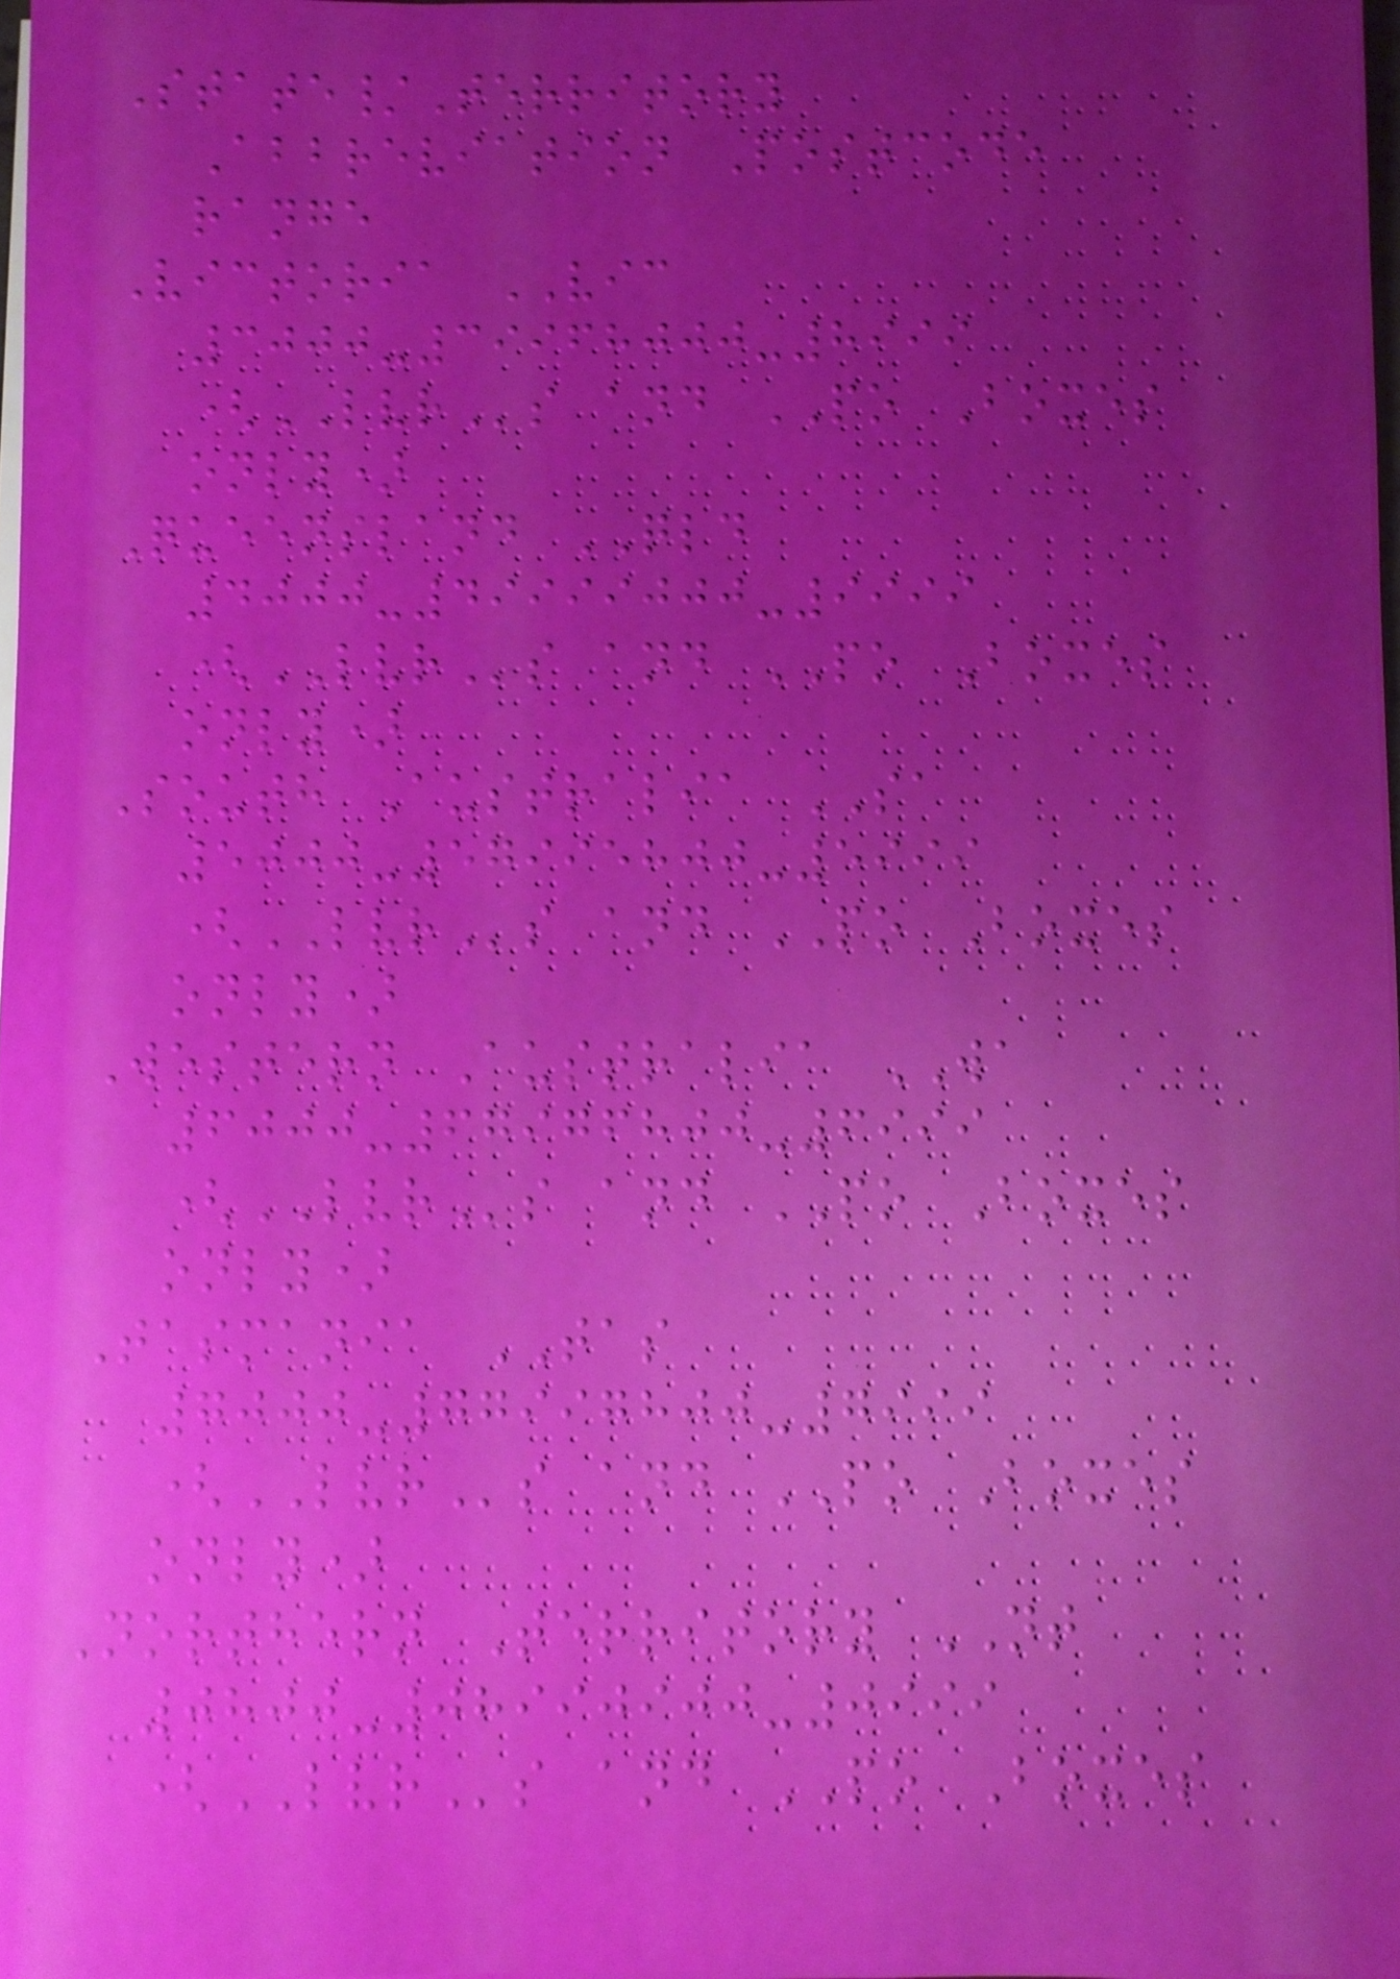State/Territory
Abbreviation Postcode
range
Victoria VIC
3000-39968000-8999
(LVRs and PO Boxes
only)
Queensland QLD
4000-49999000-9999
(LVRs and PO Boxes
only)
South Australia SA
5000-57995800-5999
(LVRs and PO Boxes
only)
Western Australia WA
6000-67976800-6999
(LVRs and PO Boxes
only)
Tasmania TAS
7000-77997800-7999
(LVRs and PO Boxes
only)
Northern Territory NT
0800-08990900-0999
(LVRs and PO Boxes
